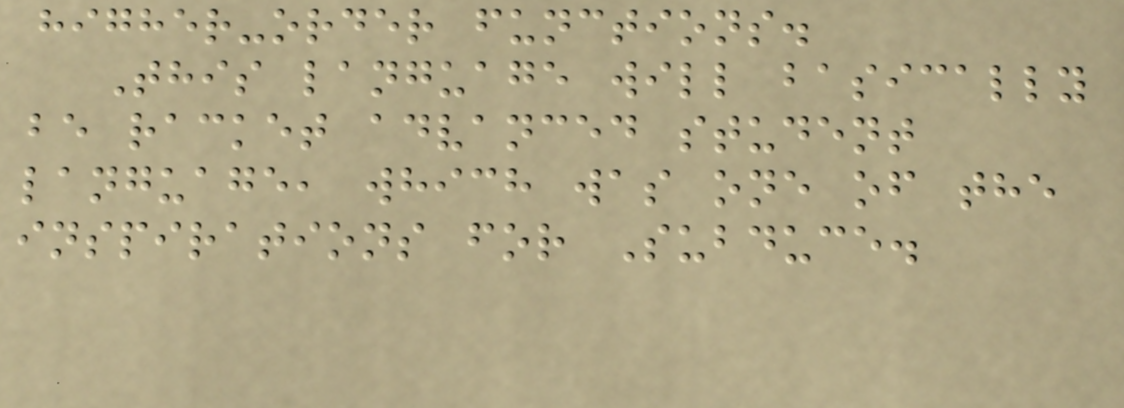higher-order functions.
This language will basically
be racket advanced student
language, which was one of the
inspirations for Subduce.
